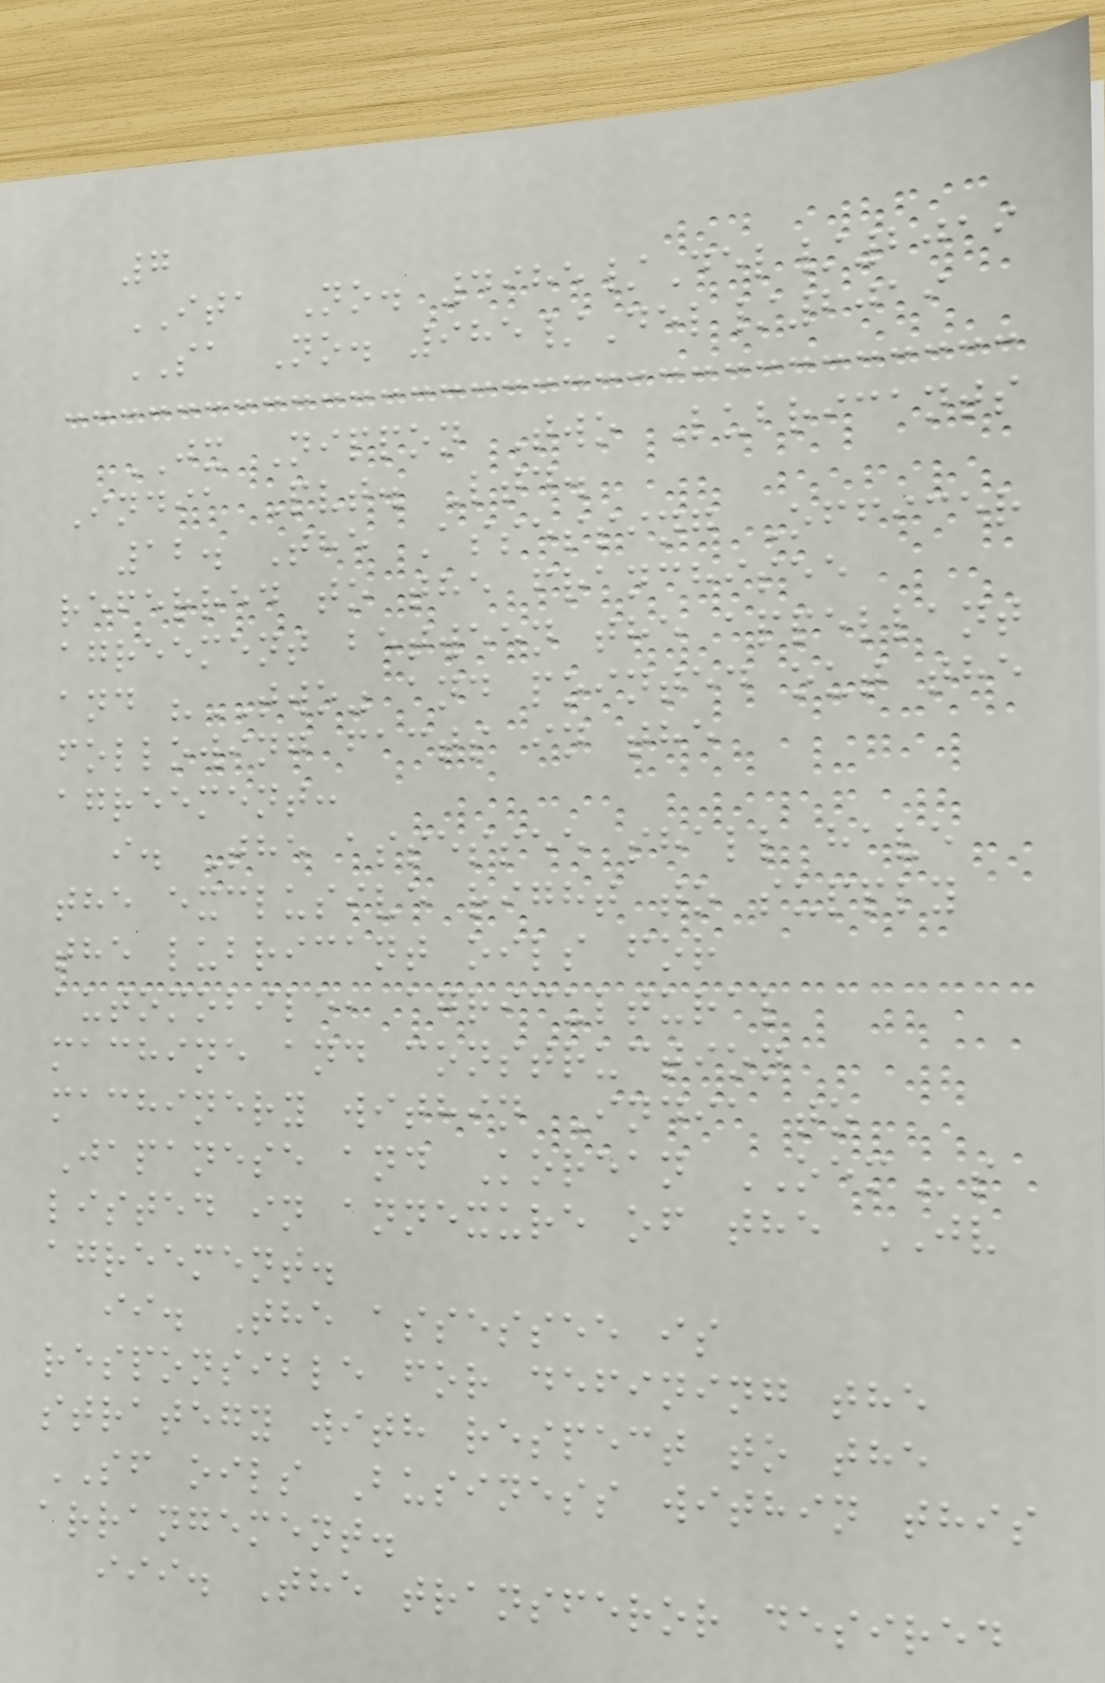7
ITA No. 4985/Del/2019
SA No. 985/Del/2019
JX Nippon Two Lubricants
India Pvt. Ltd.
12. The Assessing Officer
referred to the franchisee
agreement between the appellant
and "TWO" and pointed out the
following facts in the
agreement:
i. The assessee shall have
the exclusive right to supply
the lubricant oils for
automobile, agricultural
machine and construction
machinery within India to
Japanese and Korean OEMs
listed in annexure of the JV
agreement.
ii. The assessee is
responsible for defining the
strategy with respect to the
SF oils Business within this
arrangement.
iii. The transferor desired
